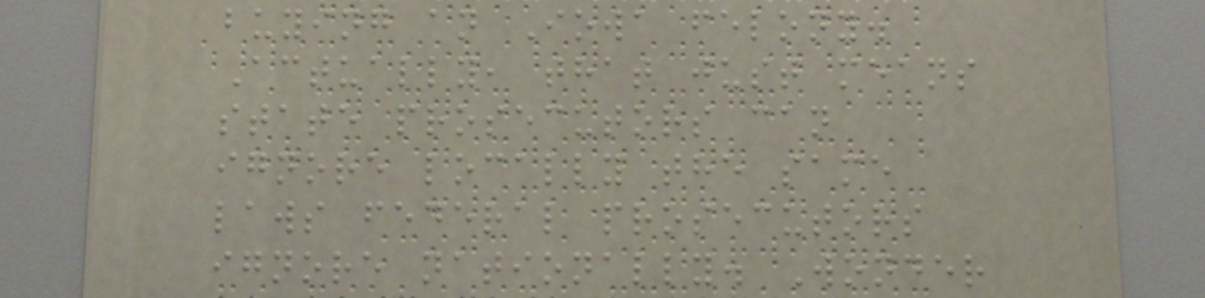buying an Iowa felony.
Actually, that just means
state prosecutors can
ignore locally the same
laws federal prosecutors
ignore nationally. Wonder
